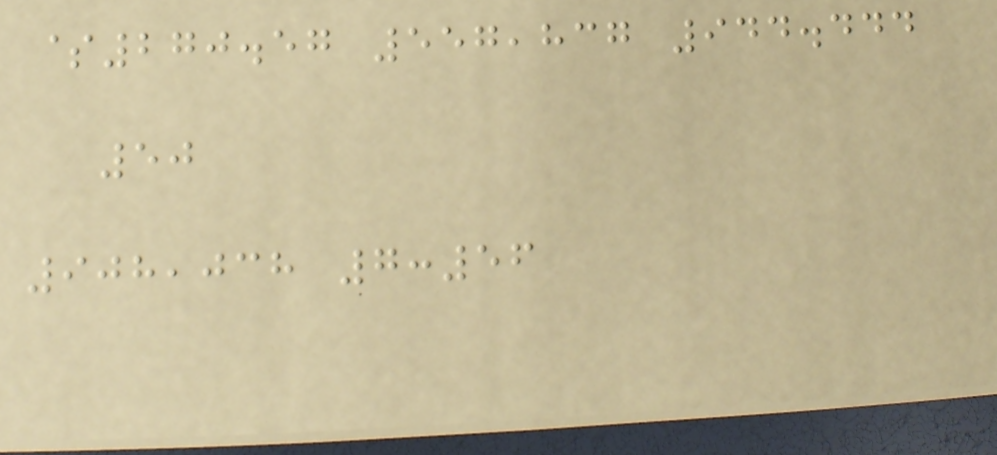$270.57 557,837 944.444
50
908,038 7:56
